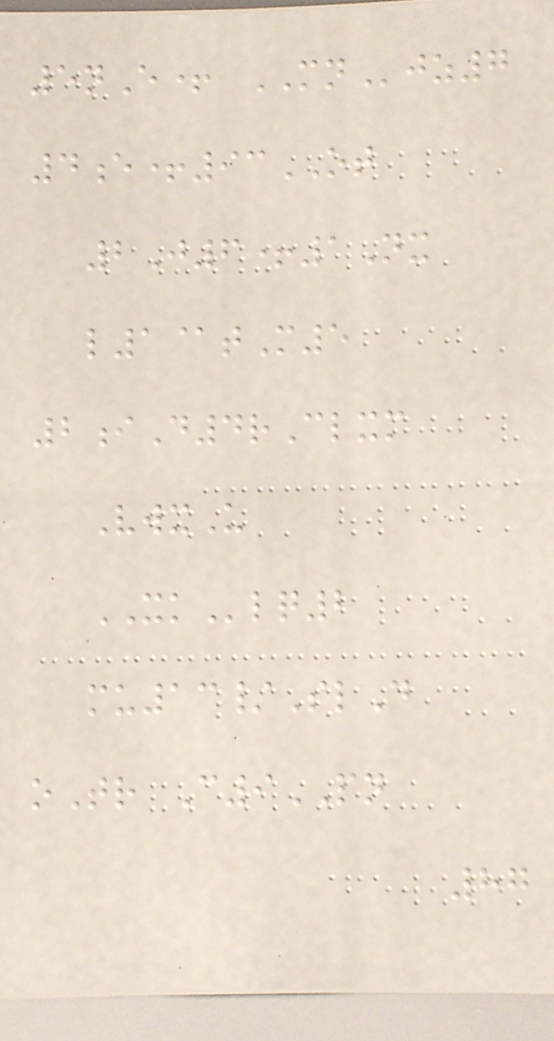5nE+ MNjz7
4e+93OT
2J6+1Nx
l1@tM5
2iD4rClxm
VwxU
XKlq2
mu13/SlD
oTr C9PN
87
